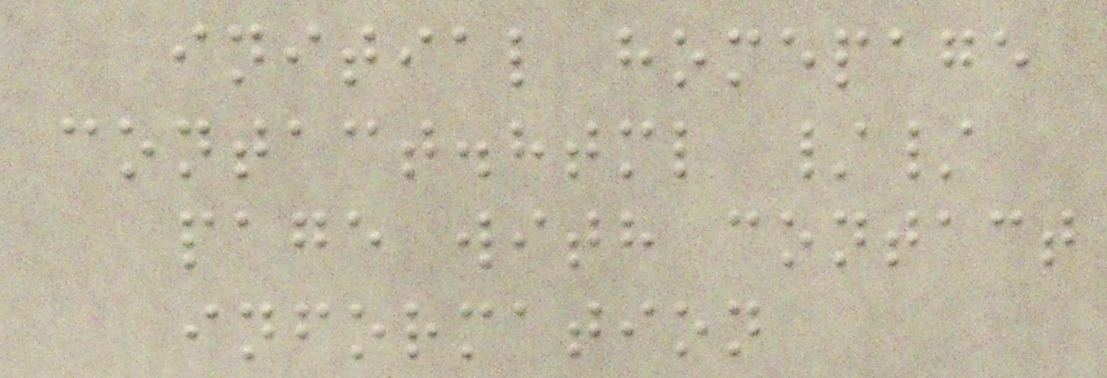initial homepage
contact.html //
page with contact
information
